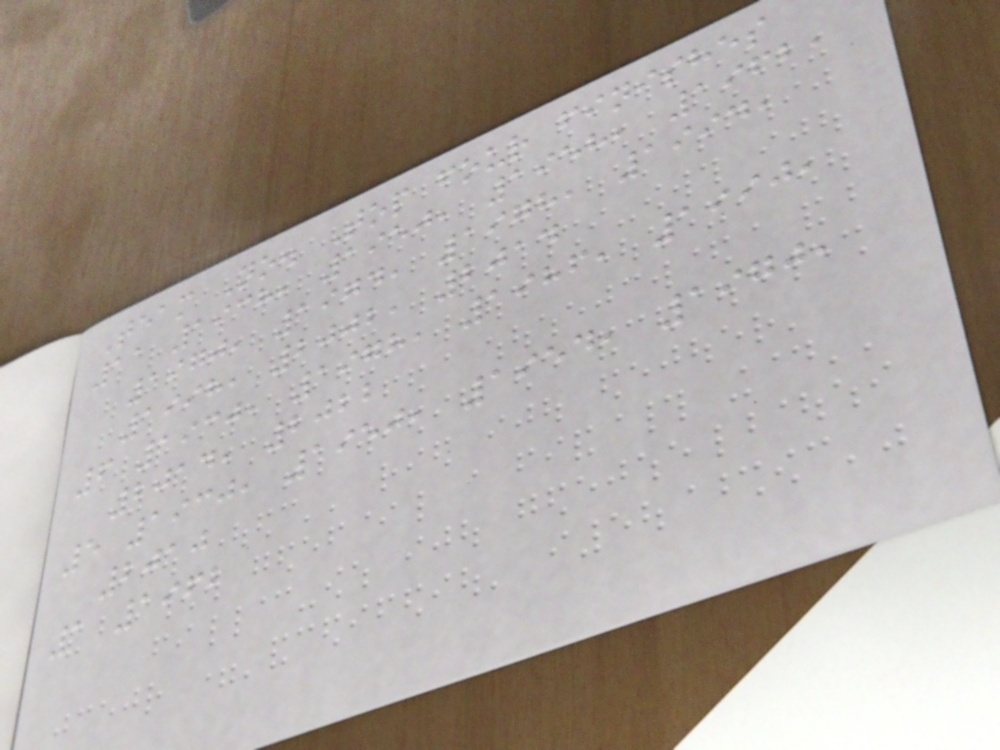Team No. Top four finishes
11 1938, 1950, 1958, 1962,
1970, 1974, 1978, 1994,
1998, 2002, 2014
6 1930, 1978, 1986, 1990,
2014, 2022
5 1930, 1950, 1954, 1970,
2010
1 1962
